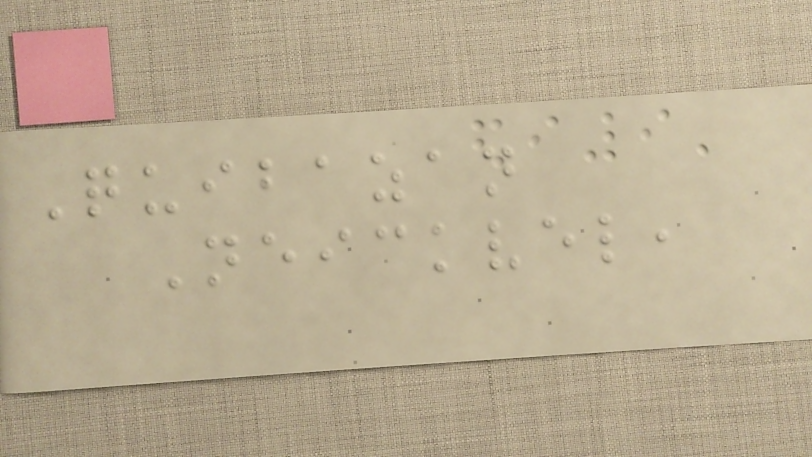Quibazan
Neickvel,
